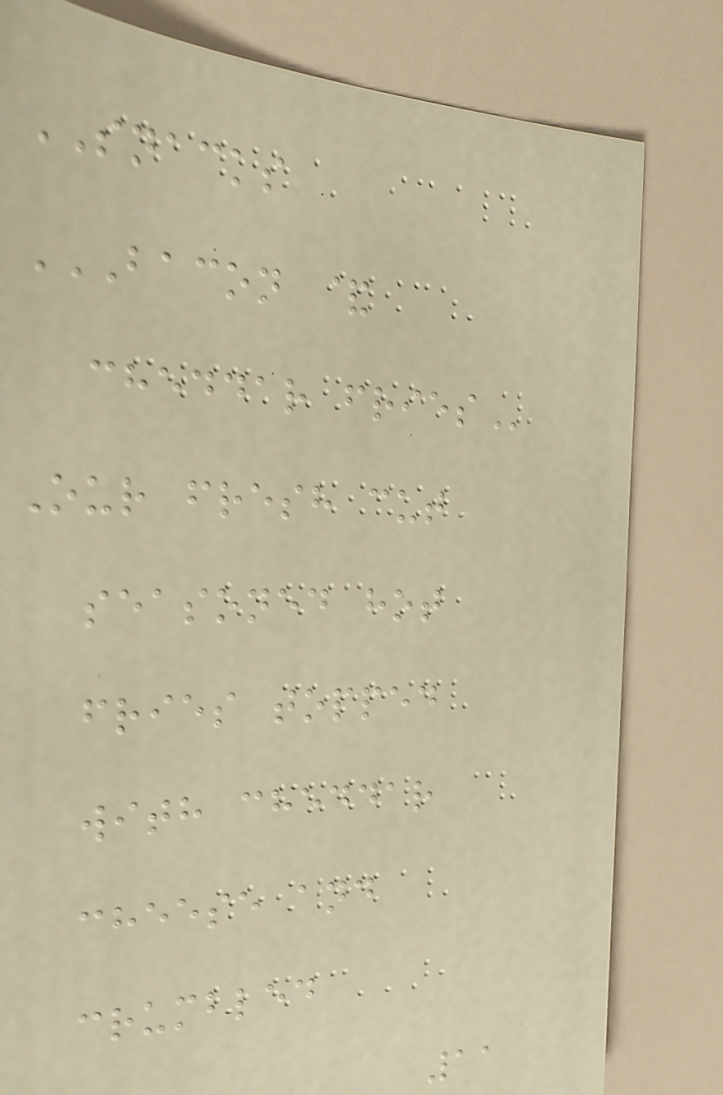SNACKS
BACON &
CHEDDAR FRIES
Our fresh cut
seasoned hot
fries topped
with cheddar
cheese and
crumbled
11
